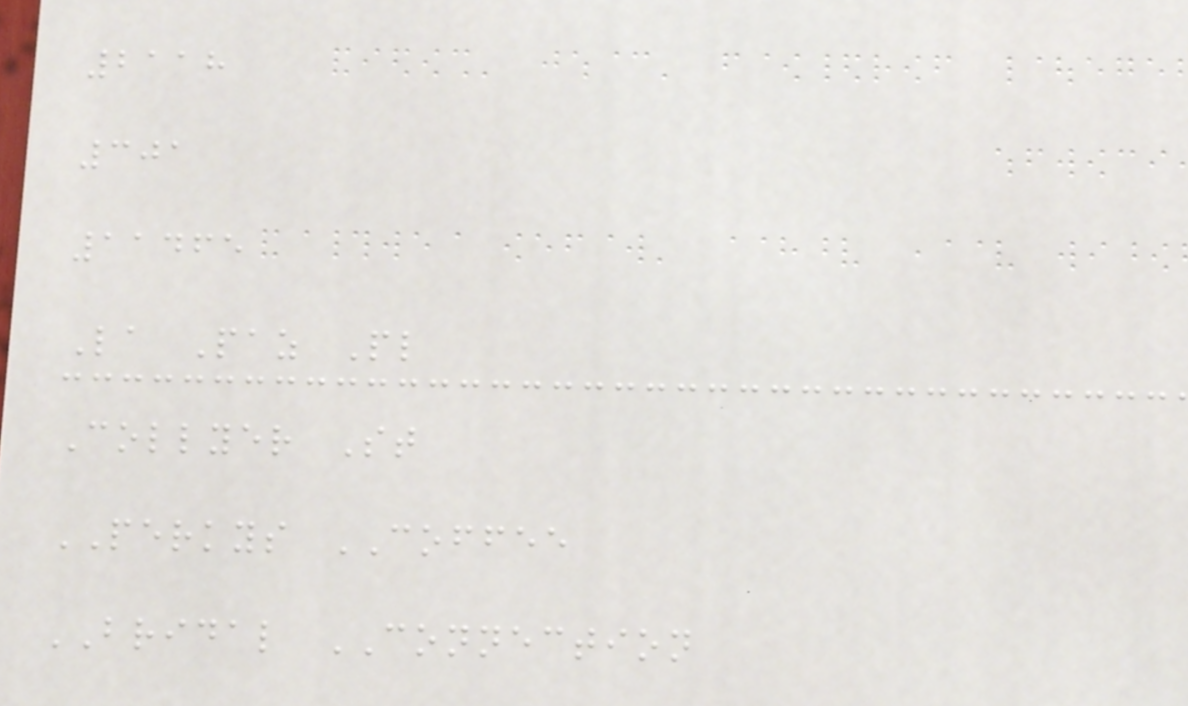2118
301
11465
La Paz Pl
Collyer St
PERKYS COFFEE
BRIDAL CONNECTION
